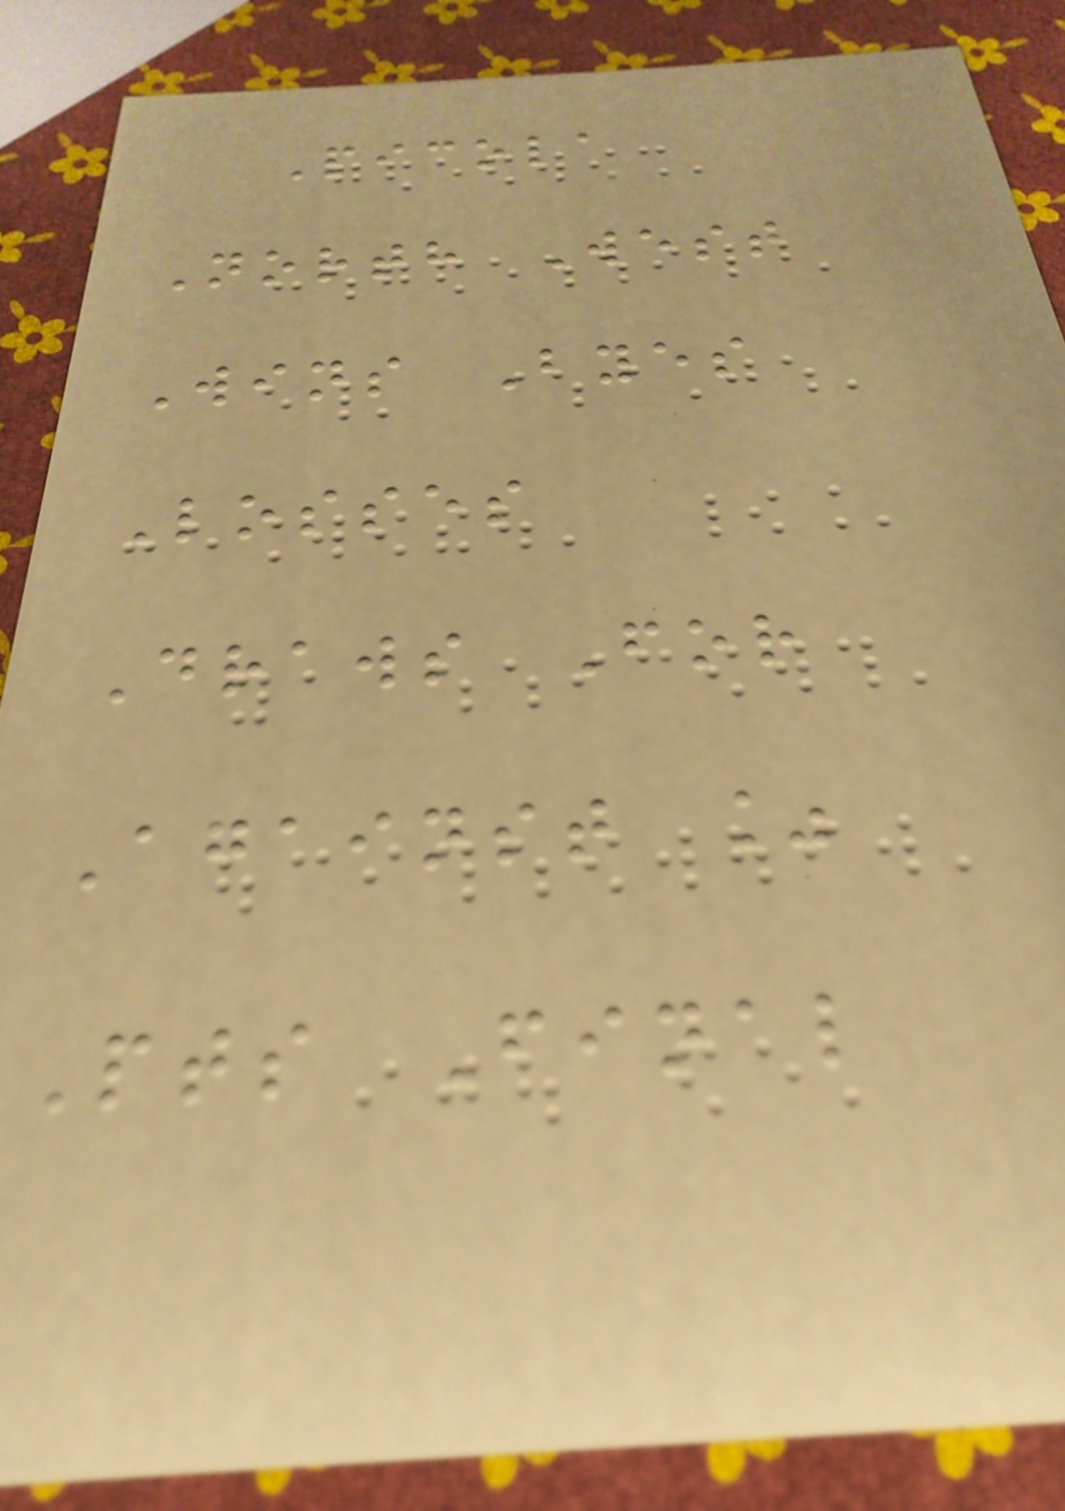Picola
North West
Wins Byes
Losses
Draws For
Against %
Pts Final
